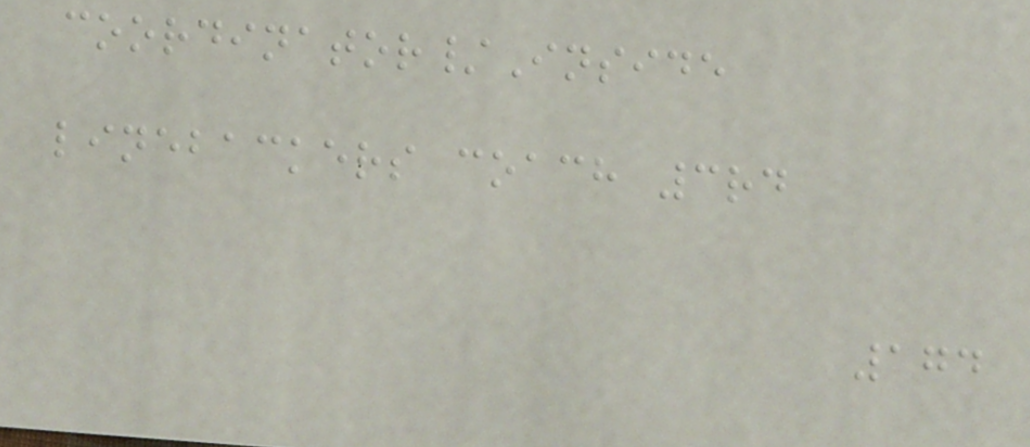coordinator/Inside
linebackers coach 3rd
174
